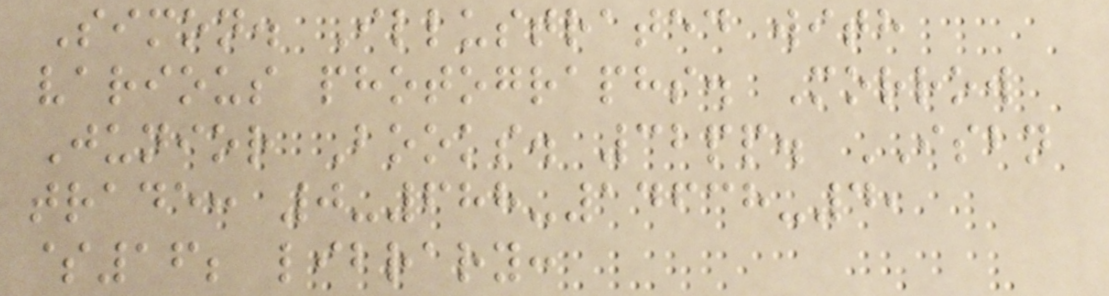Simon. Illustrated with
various photographs. Morrow
Junior Books. 32pp. ISBN
trade: 0-688-14638-4,
$16; library:
